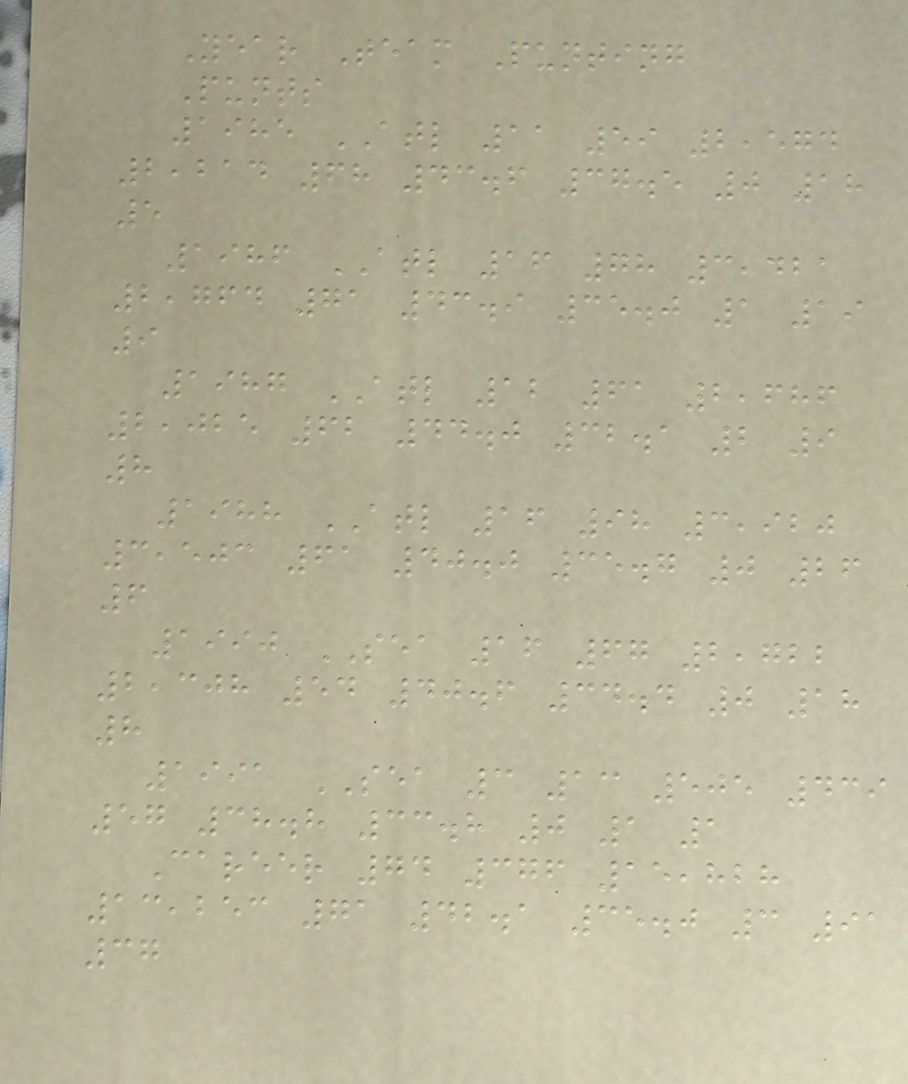Year Team Punting
Punts
1985 ATL 11 59 2,574
2,214 68 43.6 37.5 0 18
5
1986 ATL 16 78 3,421
2,764 71 43.9 35.0 1 19
9
1987 ATL 12 61 2,686
2,025 62 44.0 32.1 2 9
8
1988 ATL 16 98 3,920
3,503 61 40.0 35.7 0 26
6
1990 SEA 16 67 2,722
2,308 54 40.6 34.4 0 18
8
1991 SEA 3 13 505 439
57 38.8 33.8 0 1 1
Career 74 376 15,828
13,253 71 42.1 35.0 3 91
37
